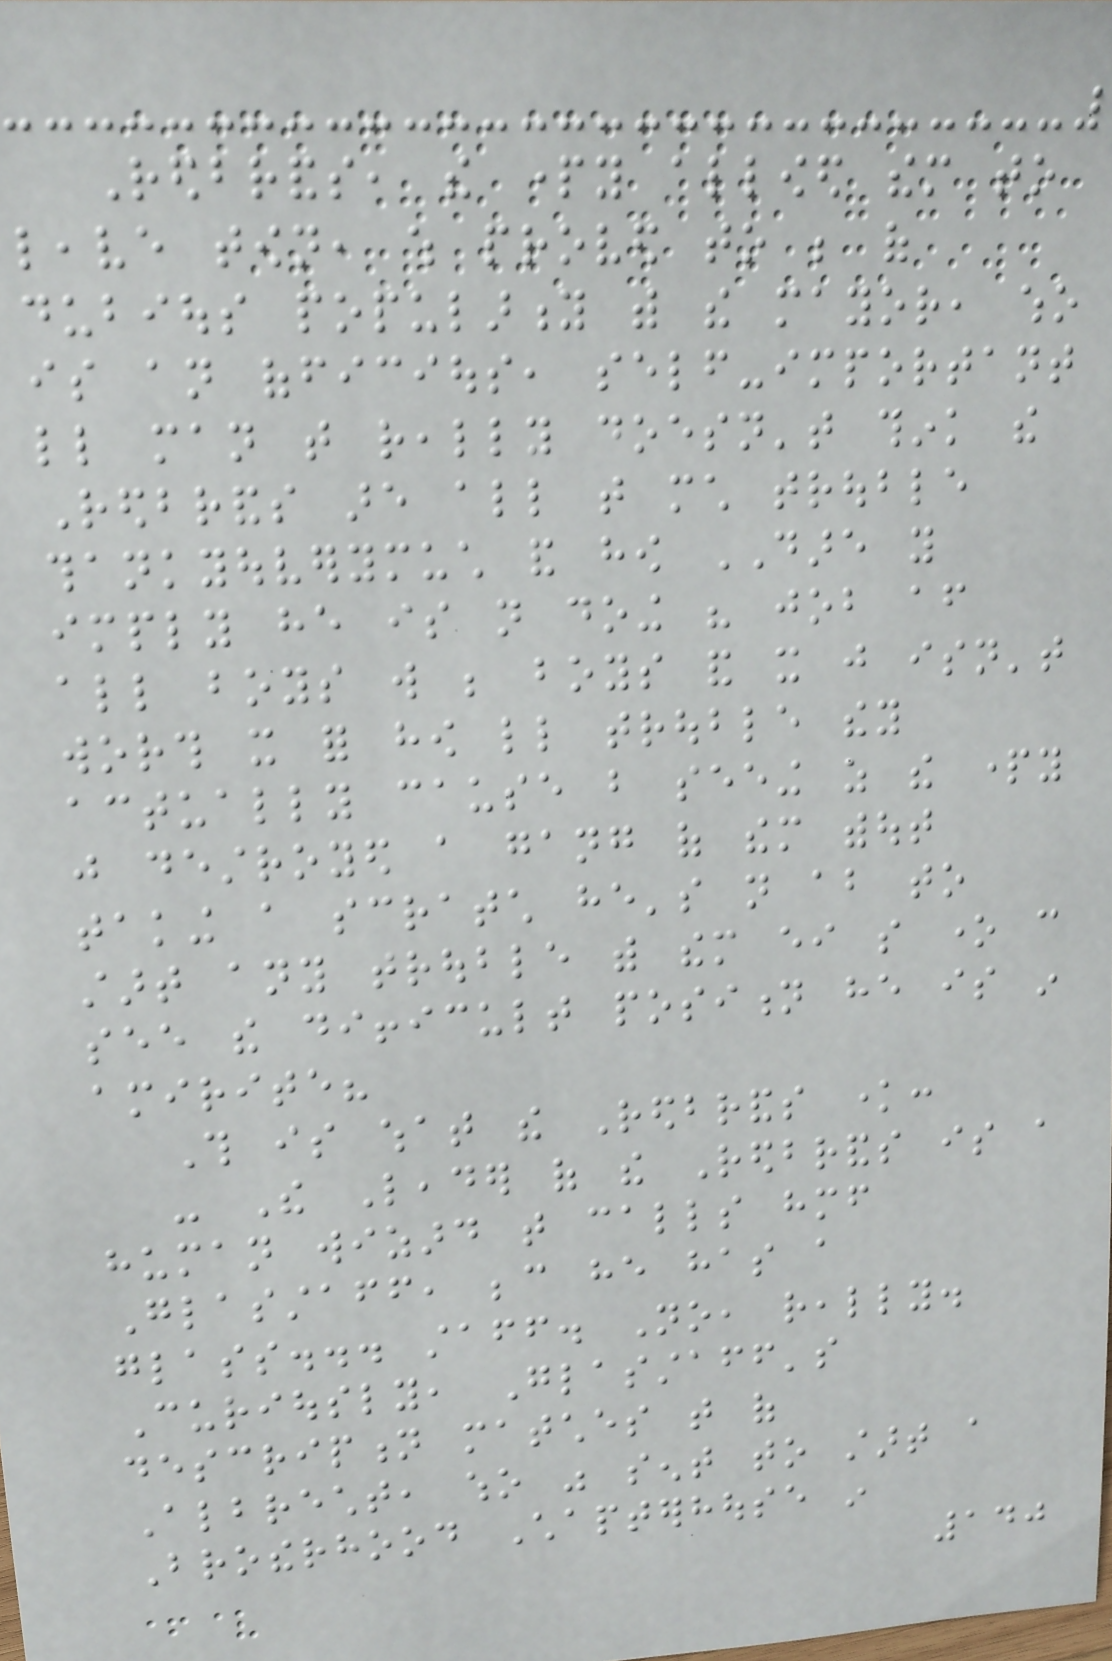Redbrands, the party allowed them to
leave town, which proved to be of
dubious popularity with the mayor, who
is an officious, self-important
little man that really doesn't think the
Redbrands are all that much trouble
thankyouverymuch and how DARE you
imply he is not doing his job after
all boys will be boys and it just isn't
worth it for how little trouble they
actually cause but seeing as the party
just destroyed a gang of them without
taking a scratch he's not about to
start any trouble with them either so one can
see the difficult position he is in
amirite?
This is what the Redbrands know:
- The Leader of the Redbrands is a
human wizard that calls himself
Glasstaff, because he has a
glass... staff. No, really.
Curiously, Glasstaff's
description matches that of
Albrecht, who was sent to start a
Brotherhood Chapterhouse in
140
